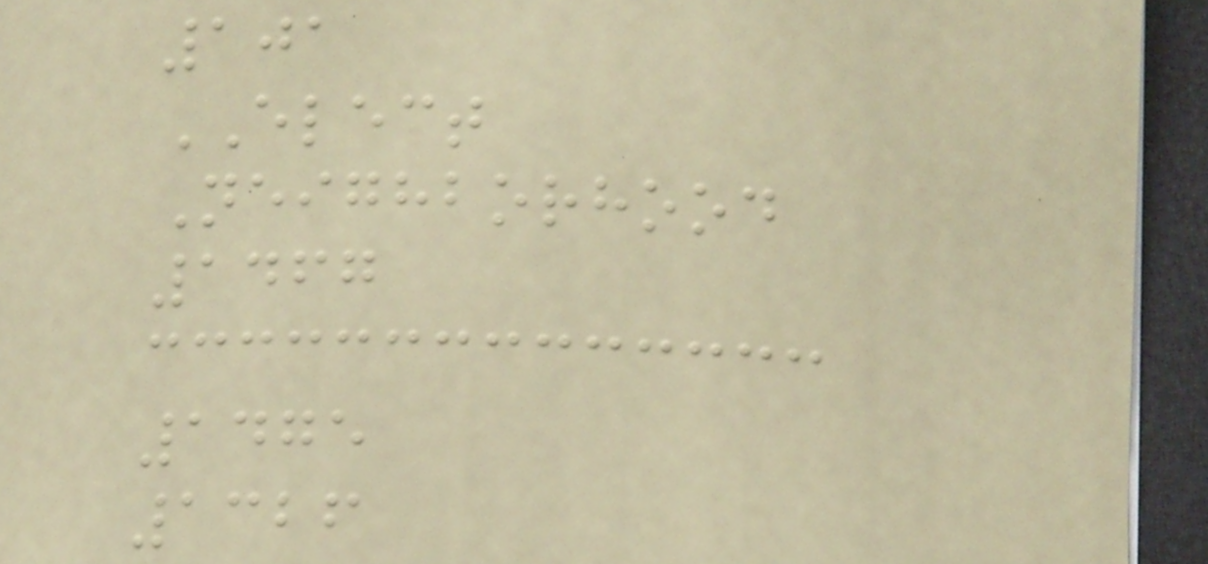101
ELECT
Neighborhood
1467
1475
1326
